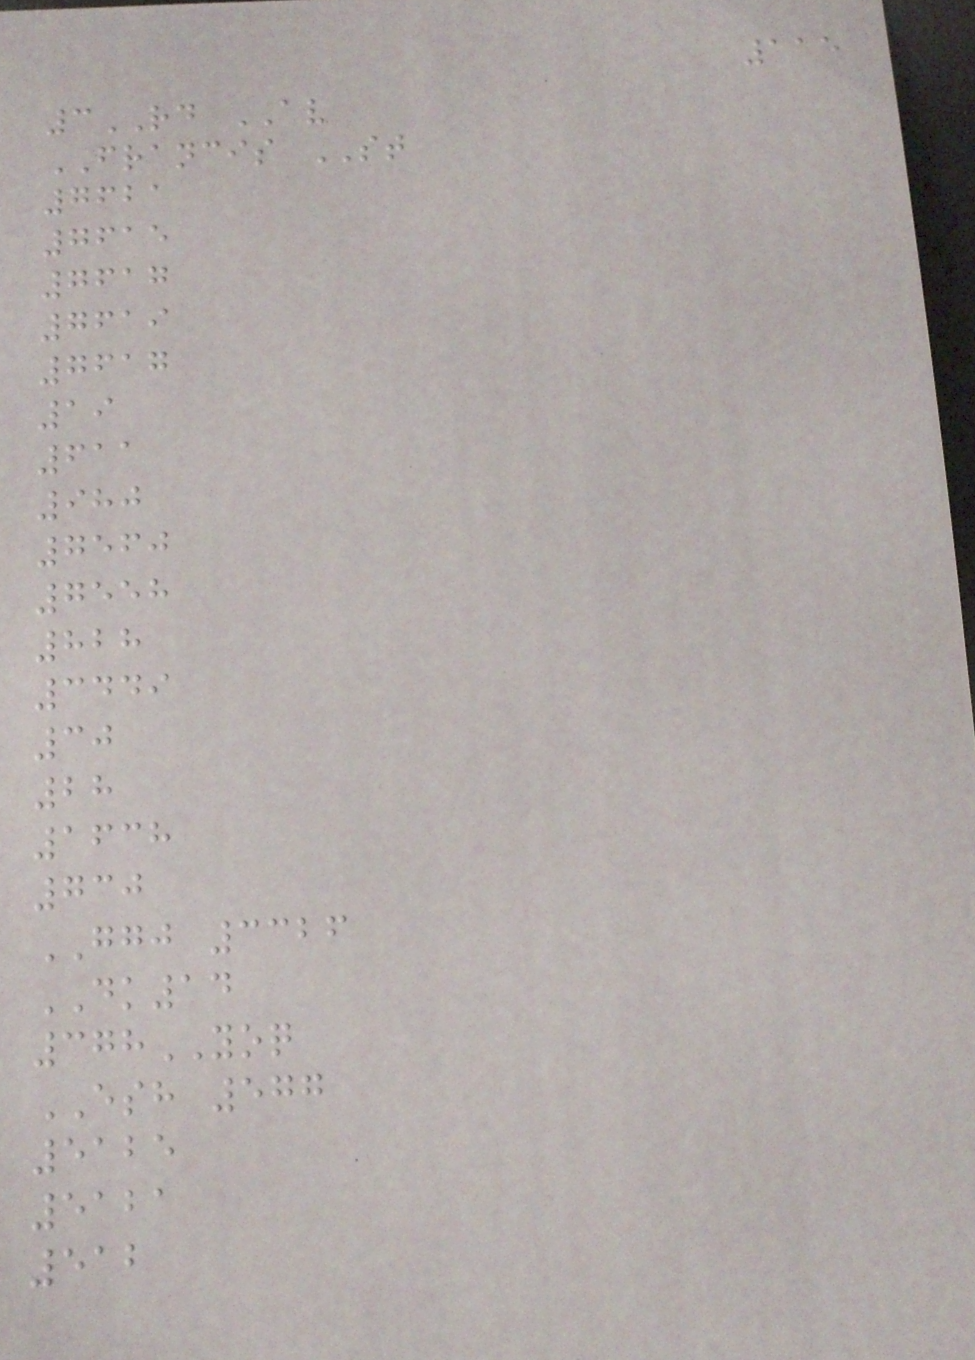115
3RD AV
FRANCIS ST
7621
7615
7617
7619
7617
19
611
980
7560
7558
828
3449
30
28
1638
730
GGJ 3326
DK14
378YOQ
ESH 577
5125
5121
512
